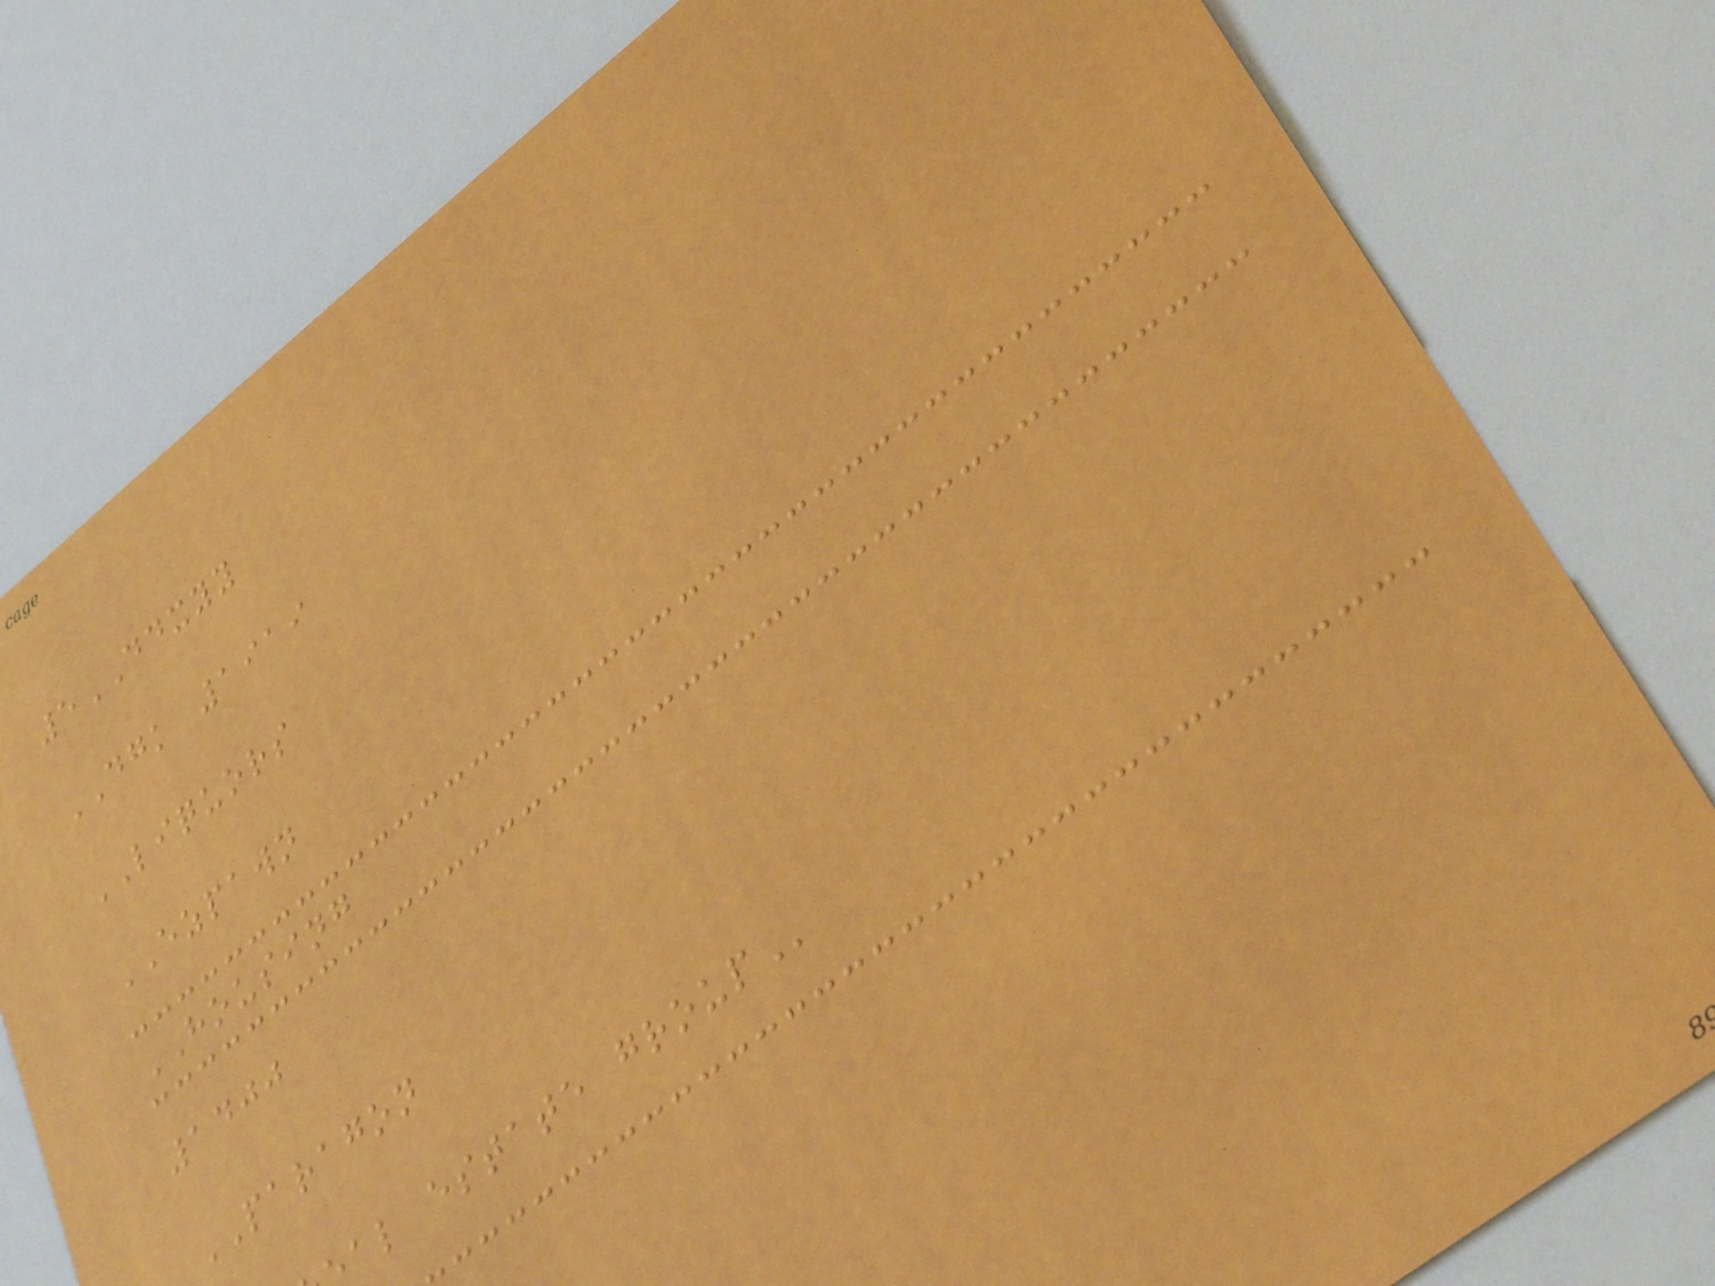5DDXYY
DGK 1919
LIQUORS
EZPAWN
HOUSING
1400
PARAGON
al estate
